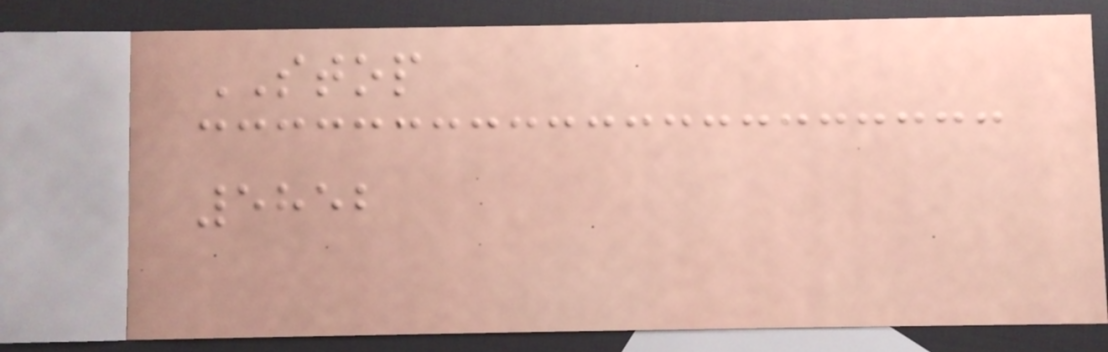STOP
5852
